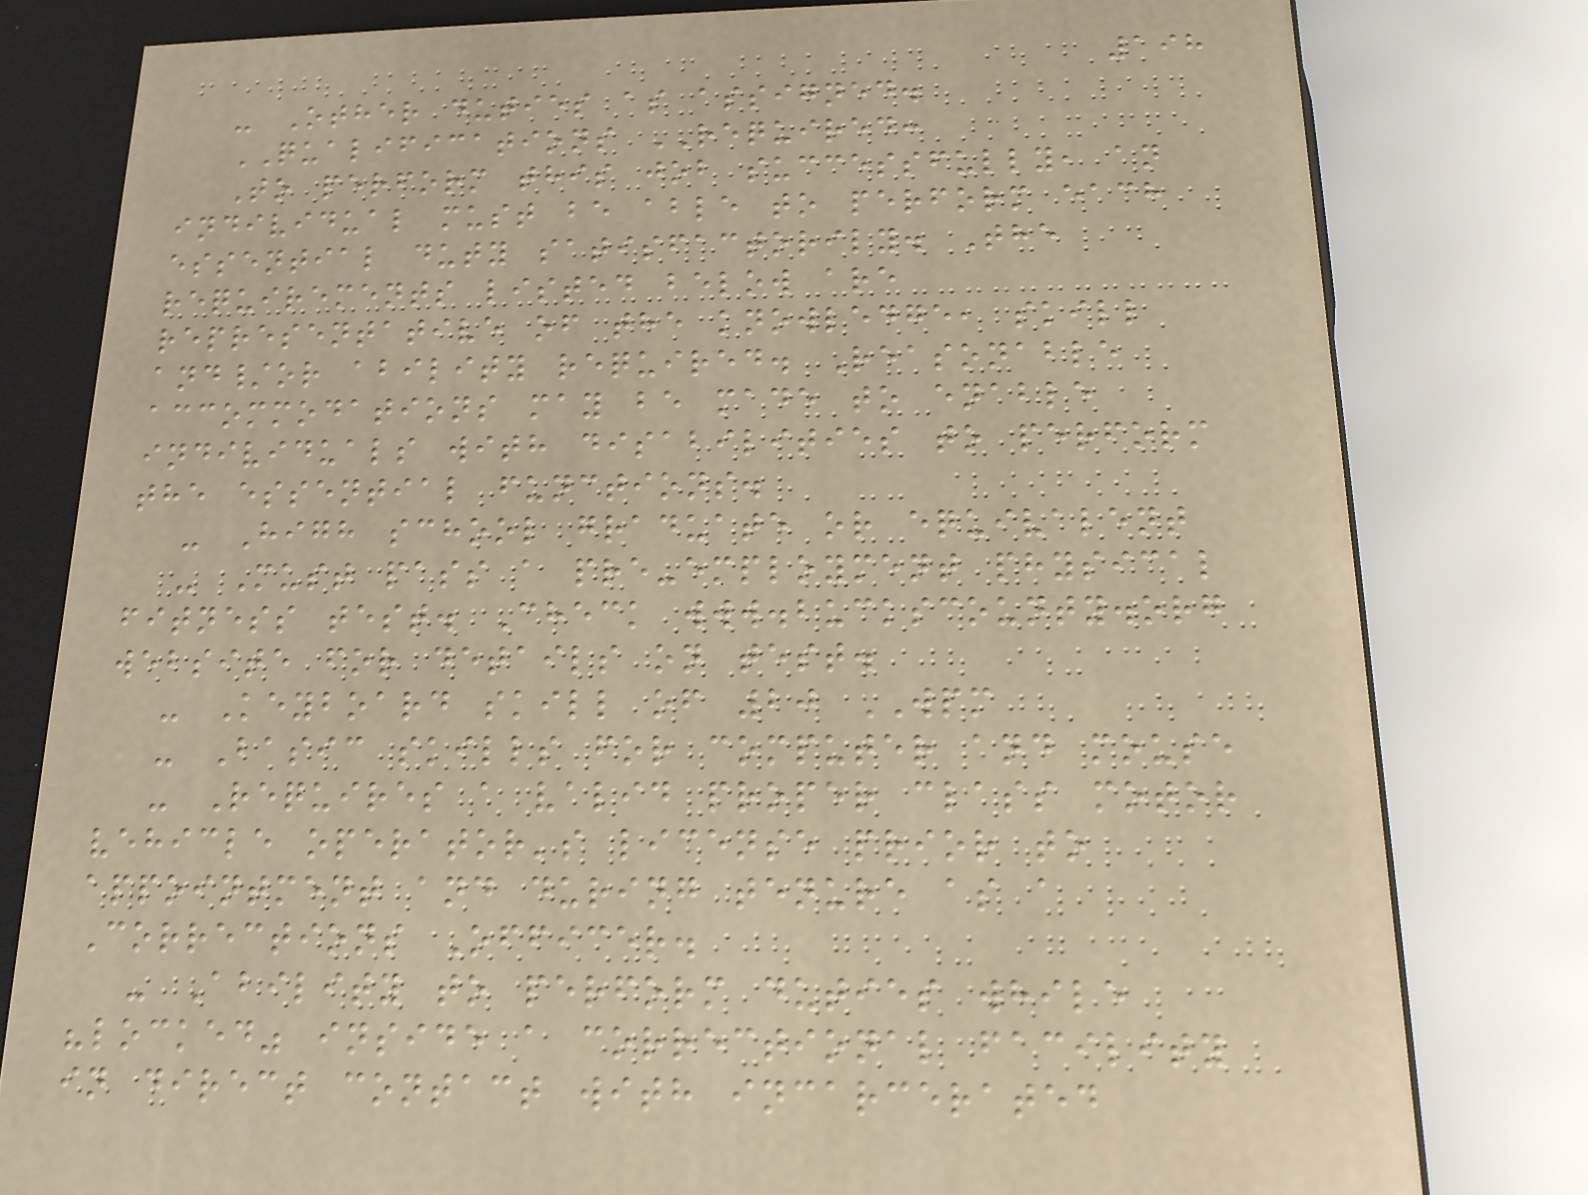198
- Other duties as assigned.
QUALIFICATIONS REQUIRED:
To perform this job successfully, an
individual must be able to perform each
essential duty satisfactorily. The
requirements listed below are
representative of the knowledge, skill
and/or ability required. Reasonable
accommodations may be made to enable
individuals with disabilities to perform
the essential functions.
- High school graduate or equivalent
- Must pass a pre-employment physical
fitness test. Check www.buckscounty.org
website for details on test.
- Keyboard skill of 20 WPM
- Basic skills for computer and mouse
- Requires a valid proper class motor
vehicle operator's license prior to
appointment and during tenure as a
Corrections Officer.
- Ability to perform duties while
"locked" inside a correctional facility
in direct contact with incarcerated
